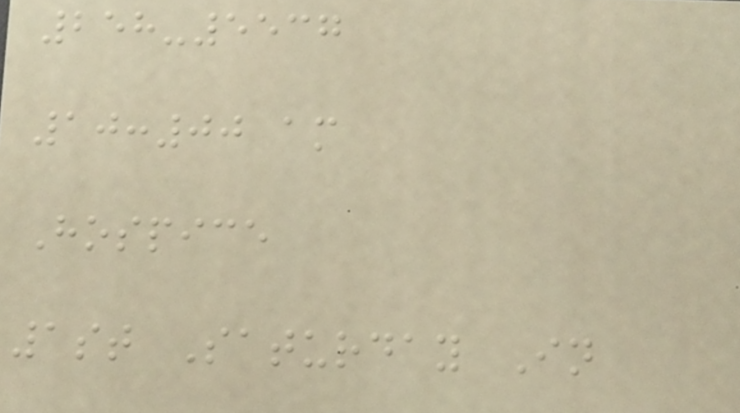258-5537
10:00 am
Hospice
1st Saturday In
